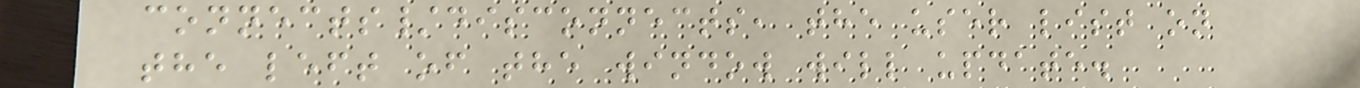connects/disconnects, the user list on
the left of the window will update.
